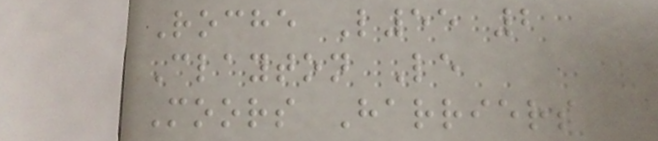Roche L55 2
Clayton Le
Moors Harriers
